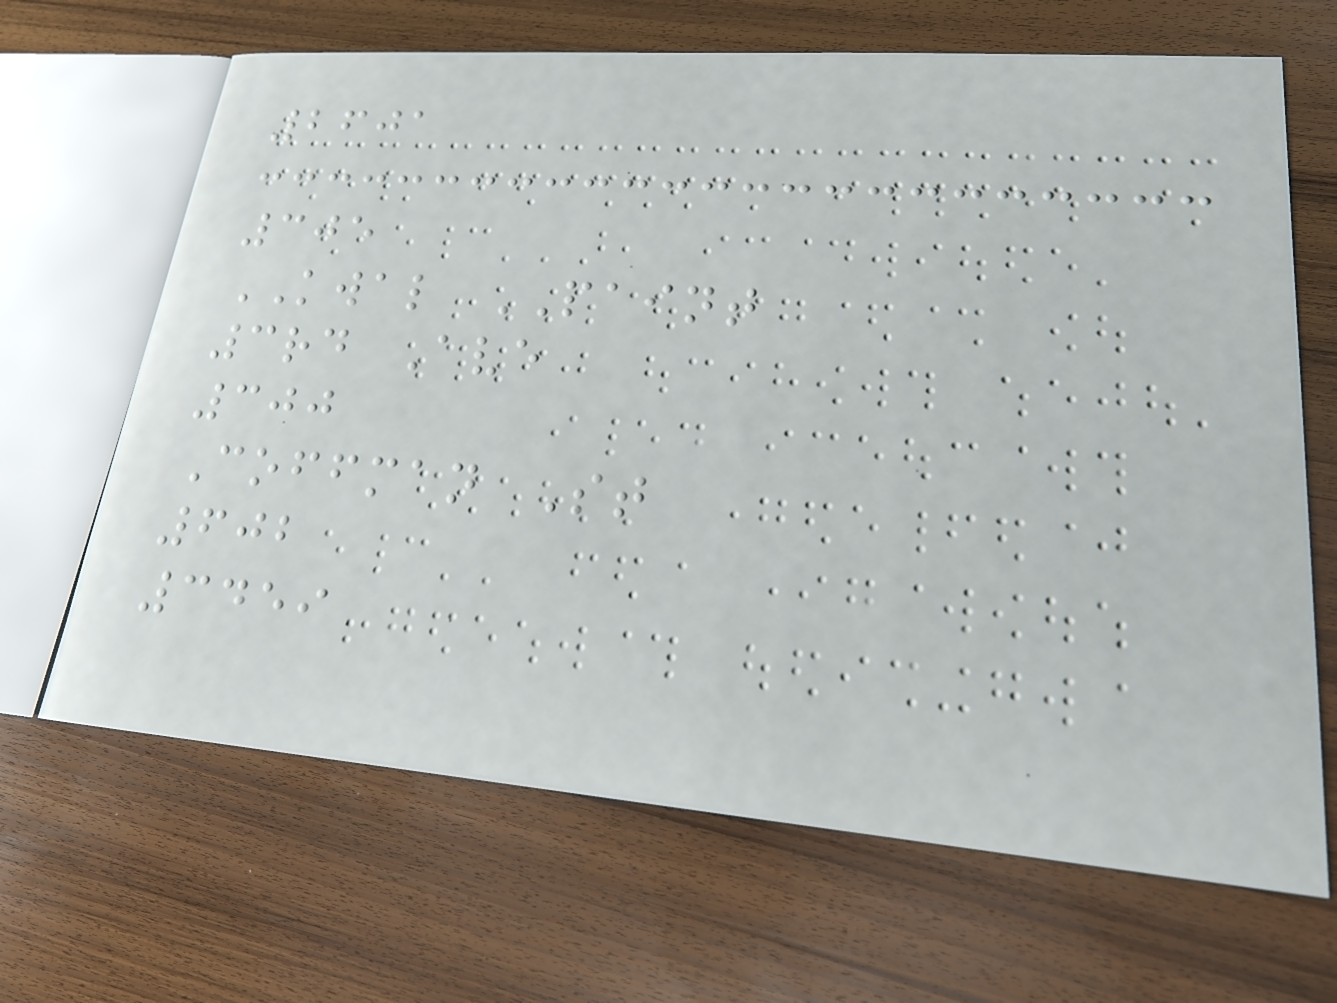2601
305
KWAL PAINT
3rd Ave
300
Coffman St
602
3459
